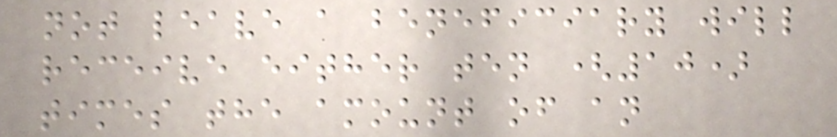not leave a beneficiary will
receive either ten (10)
times the amount of an
